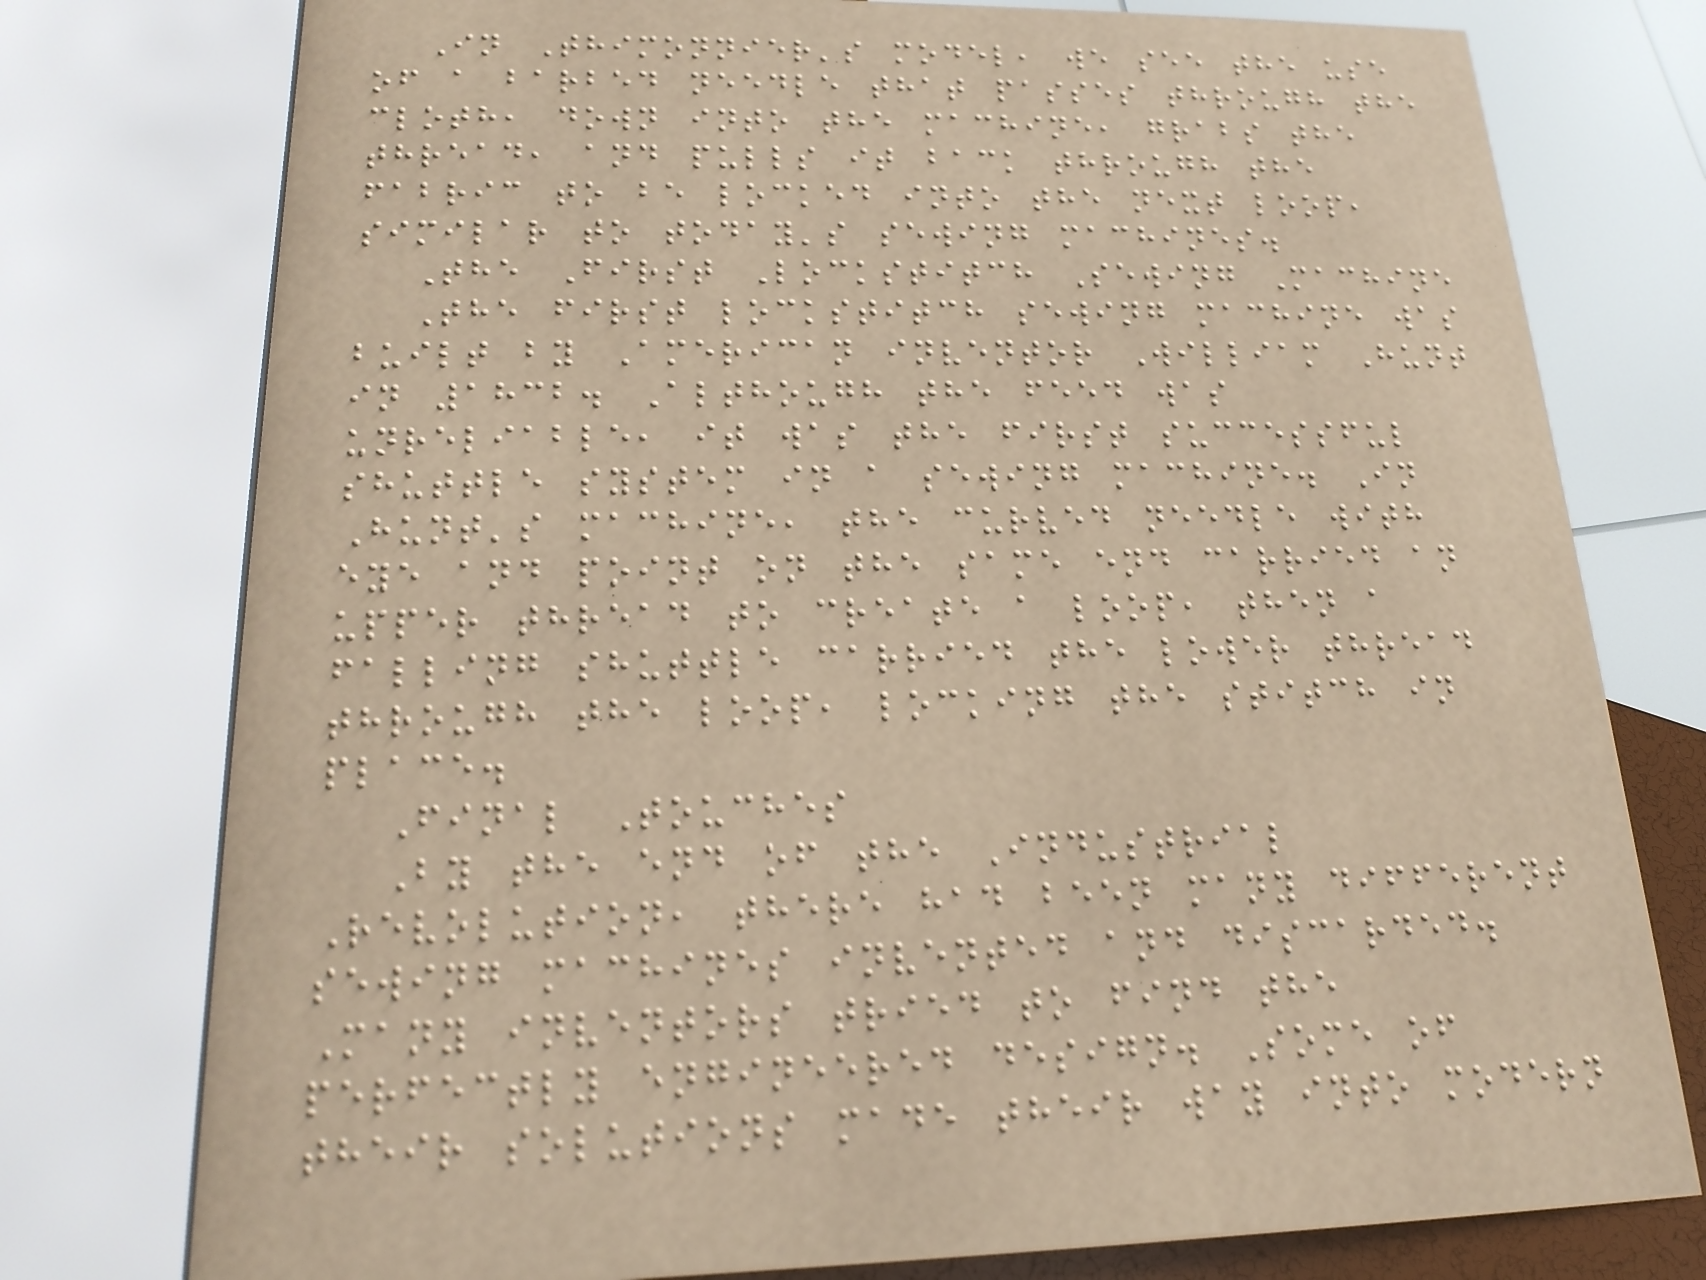In Thimonnier's model, we see the use
of a barbed needle that passes through the
cloth, down into the machine, grabs the
thread, and pulls it back through the
fabric to be locked into the next loop,
similar to today's sewing machines.
The First Lockstitch Sewing Machine
The first lockstitch sewing machine was
built by American inventor William Hunt
in 1832. Although the feed was
unreliable, it was the first successful
shuttle system in a sewing machine. In
Hunt's machine, the curved needle with
eye and point on the same end carried an
upper thread to create a loop, then a
falling shuttle carried the lower thread
through the loop, locking the stitch in
place.
Final Touches
By the end of the Industrial
Revolution, there had been many different
sewing machines invented and discarded.
Many inventors tried to find the
perfectly engineered design. Some of
their solutions made their way into modern
